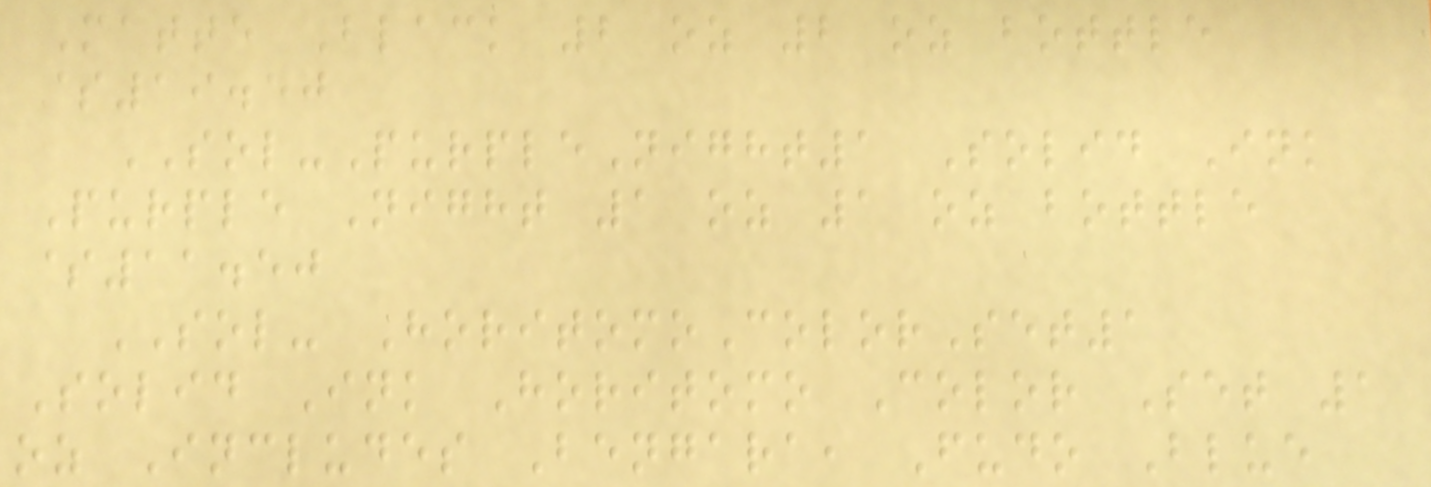Matte Black 2 oz 2 oz bottle
$19.50
SOL-PurpleNight1 Solid Ink
Purple Night 1 oz 1 oz bottle
$11.50
SOL- HoritomoColorSet1
Solid Ink Horitomo Color Set 1
oz Includes Bengara, Fudo Blue
